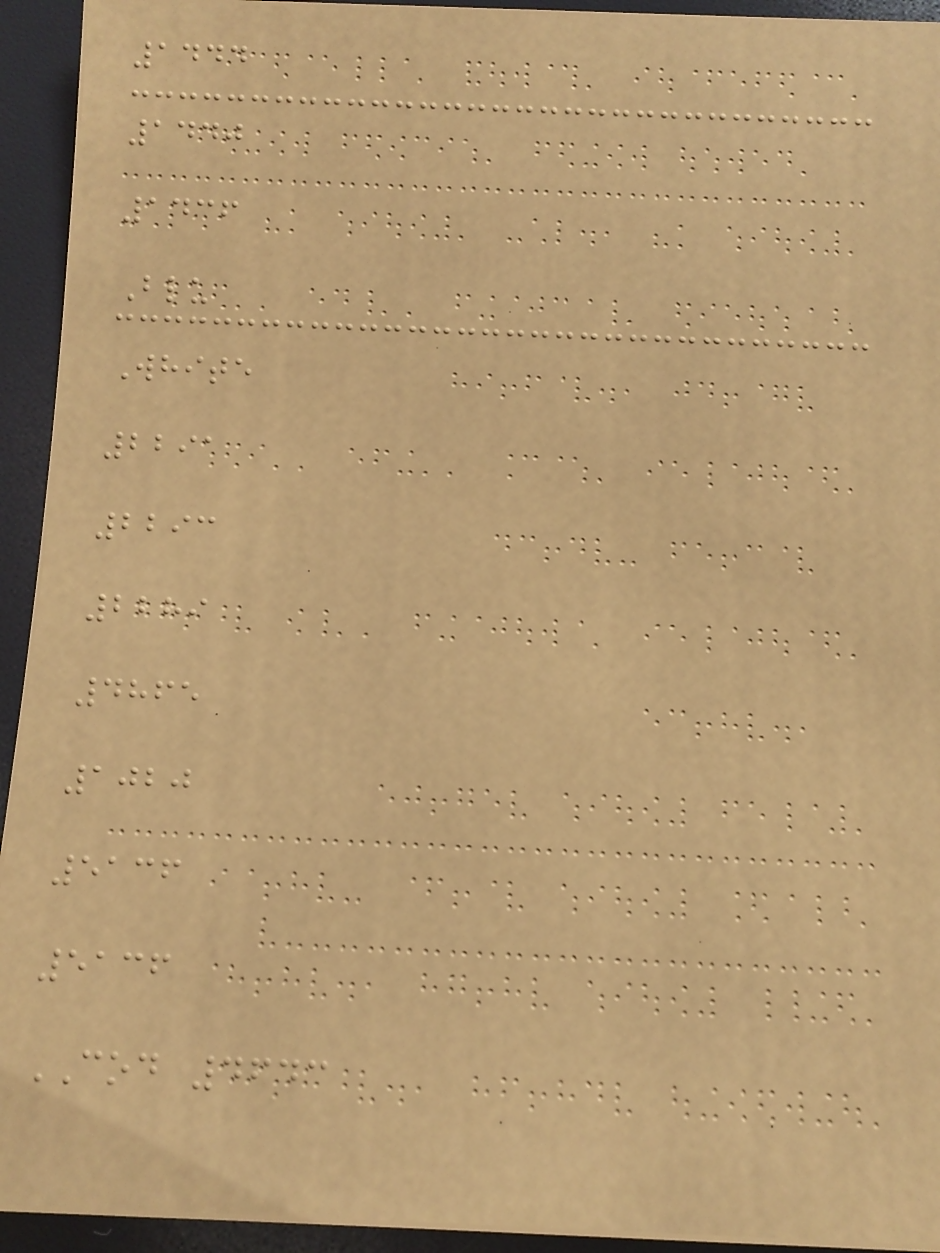1444
1440
1436
Blu
White
2291
2293
2289
4865
1020
5136
5136
COD 4643
